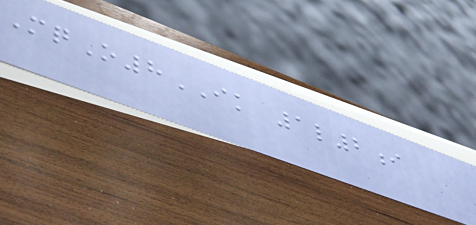MqO8IK 1l2i
